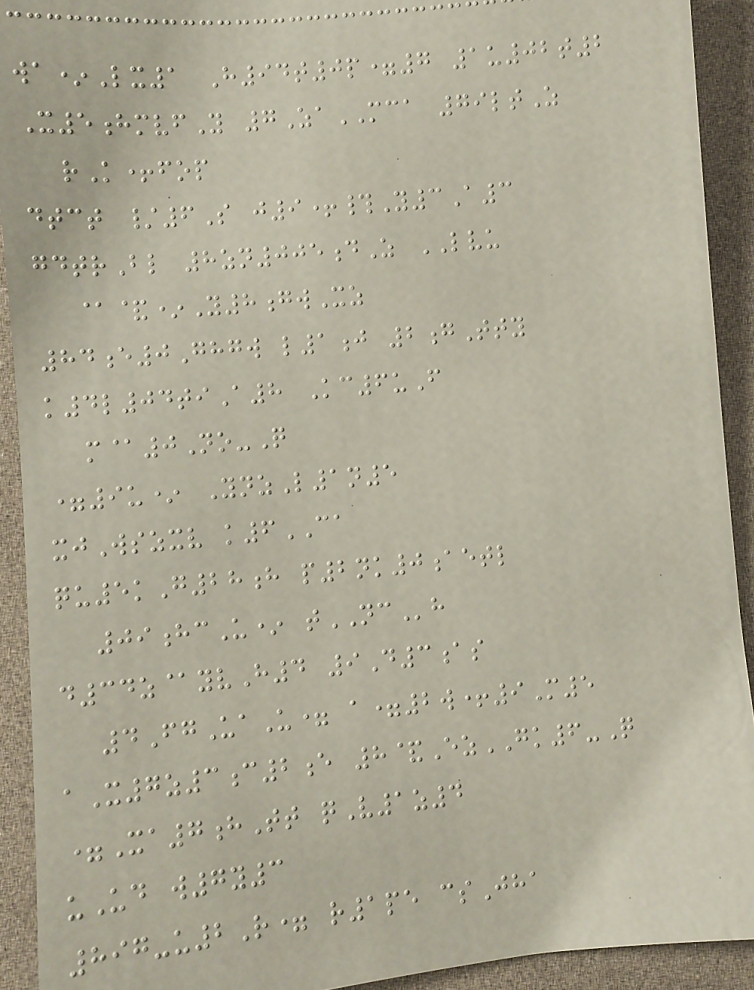wa*Lx1 H94t0p=7 1u02t2
X5hmvfY 7ZaMCA 79ltZ
rK+fop
dtct /6S j9+#Y3A3
gdtrBl 8zn005dZ LVU
@&*Y8gwXz
84e0Ghgw l1j 2gTty
k4l04tiA8 Kc6uF
m@0No-Q
=9u* YnzL1n5
xjWszxv k6CA
qu5kG28h p2nk0aetl
09hcU* tNCh
d34z@yvH4 9D3as
4FgUaU= a=2w+9M5
aX7z3c2e 8&EzGK6-Q
=Xa7hTt qV1z4
uUd w7y3
897-u2R= r1pe csJha
